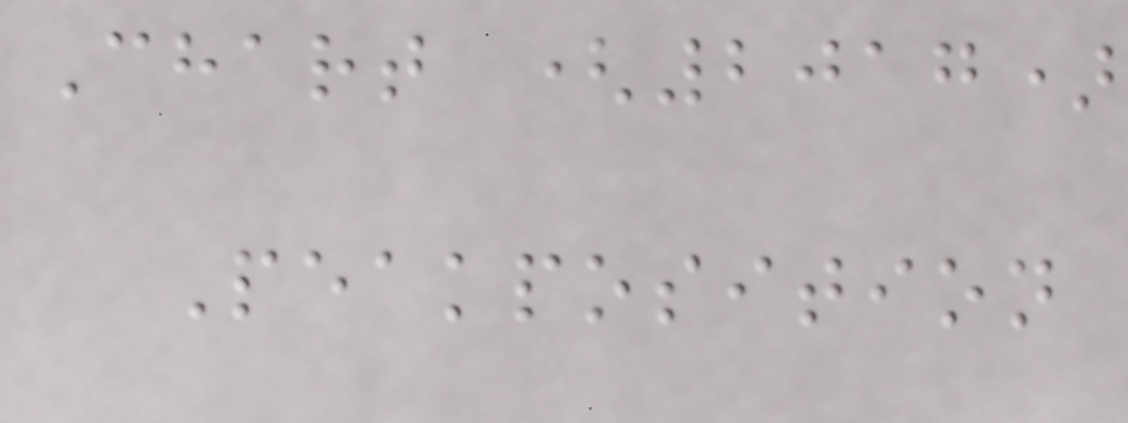Chart (2017)
Peakposition
